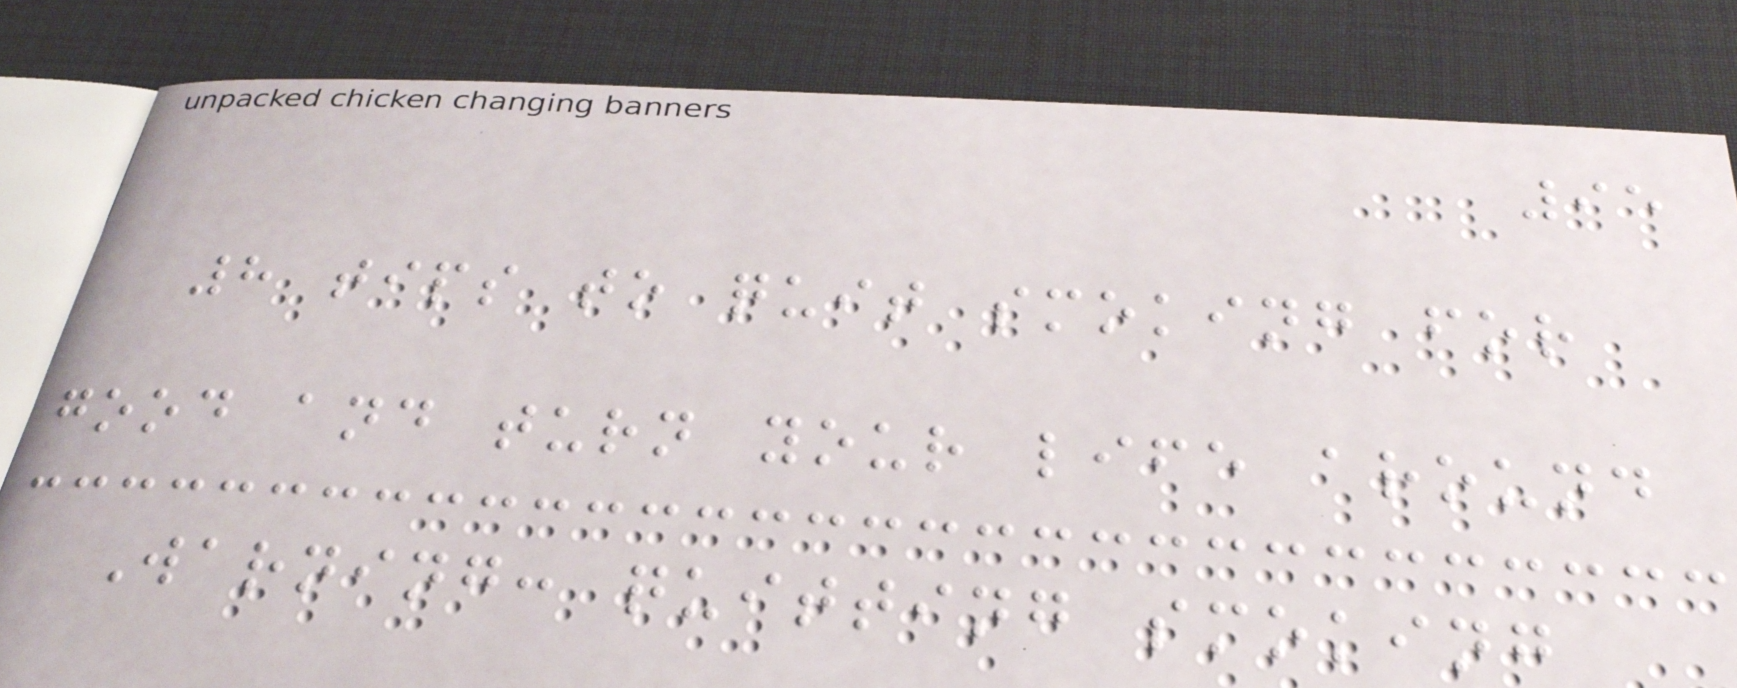95
8 tips to quit smoking for
good and turn your life around
Warning: quitting smoking
